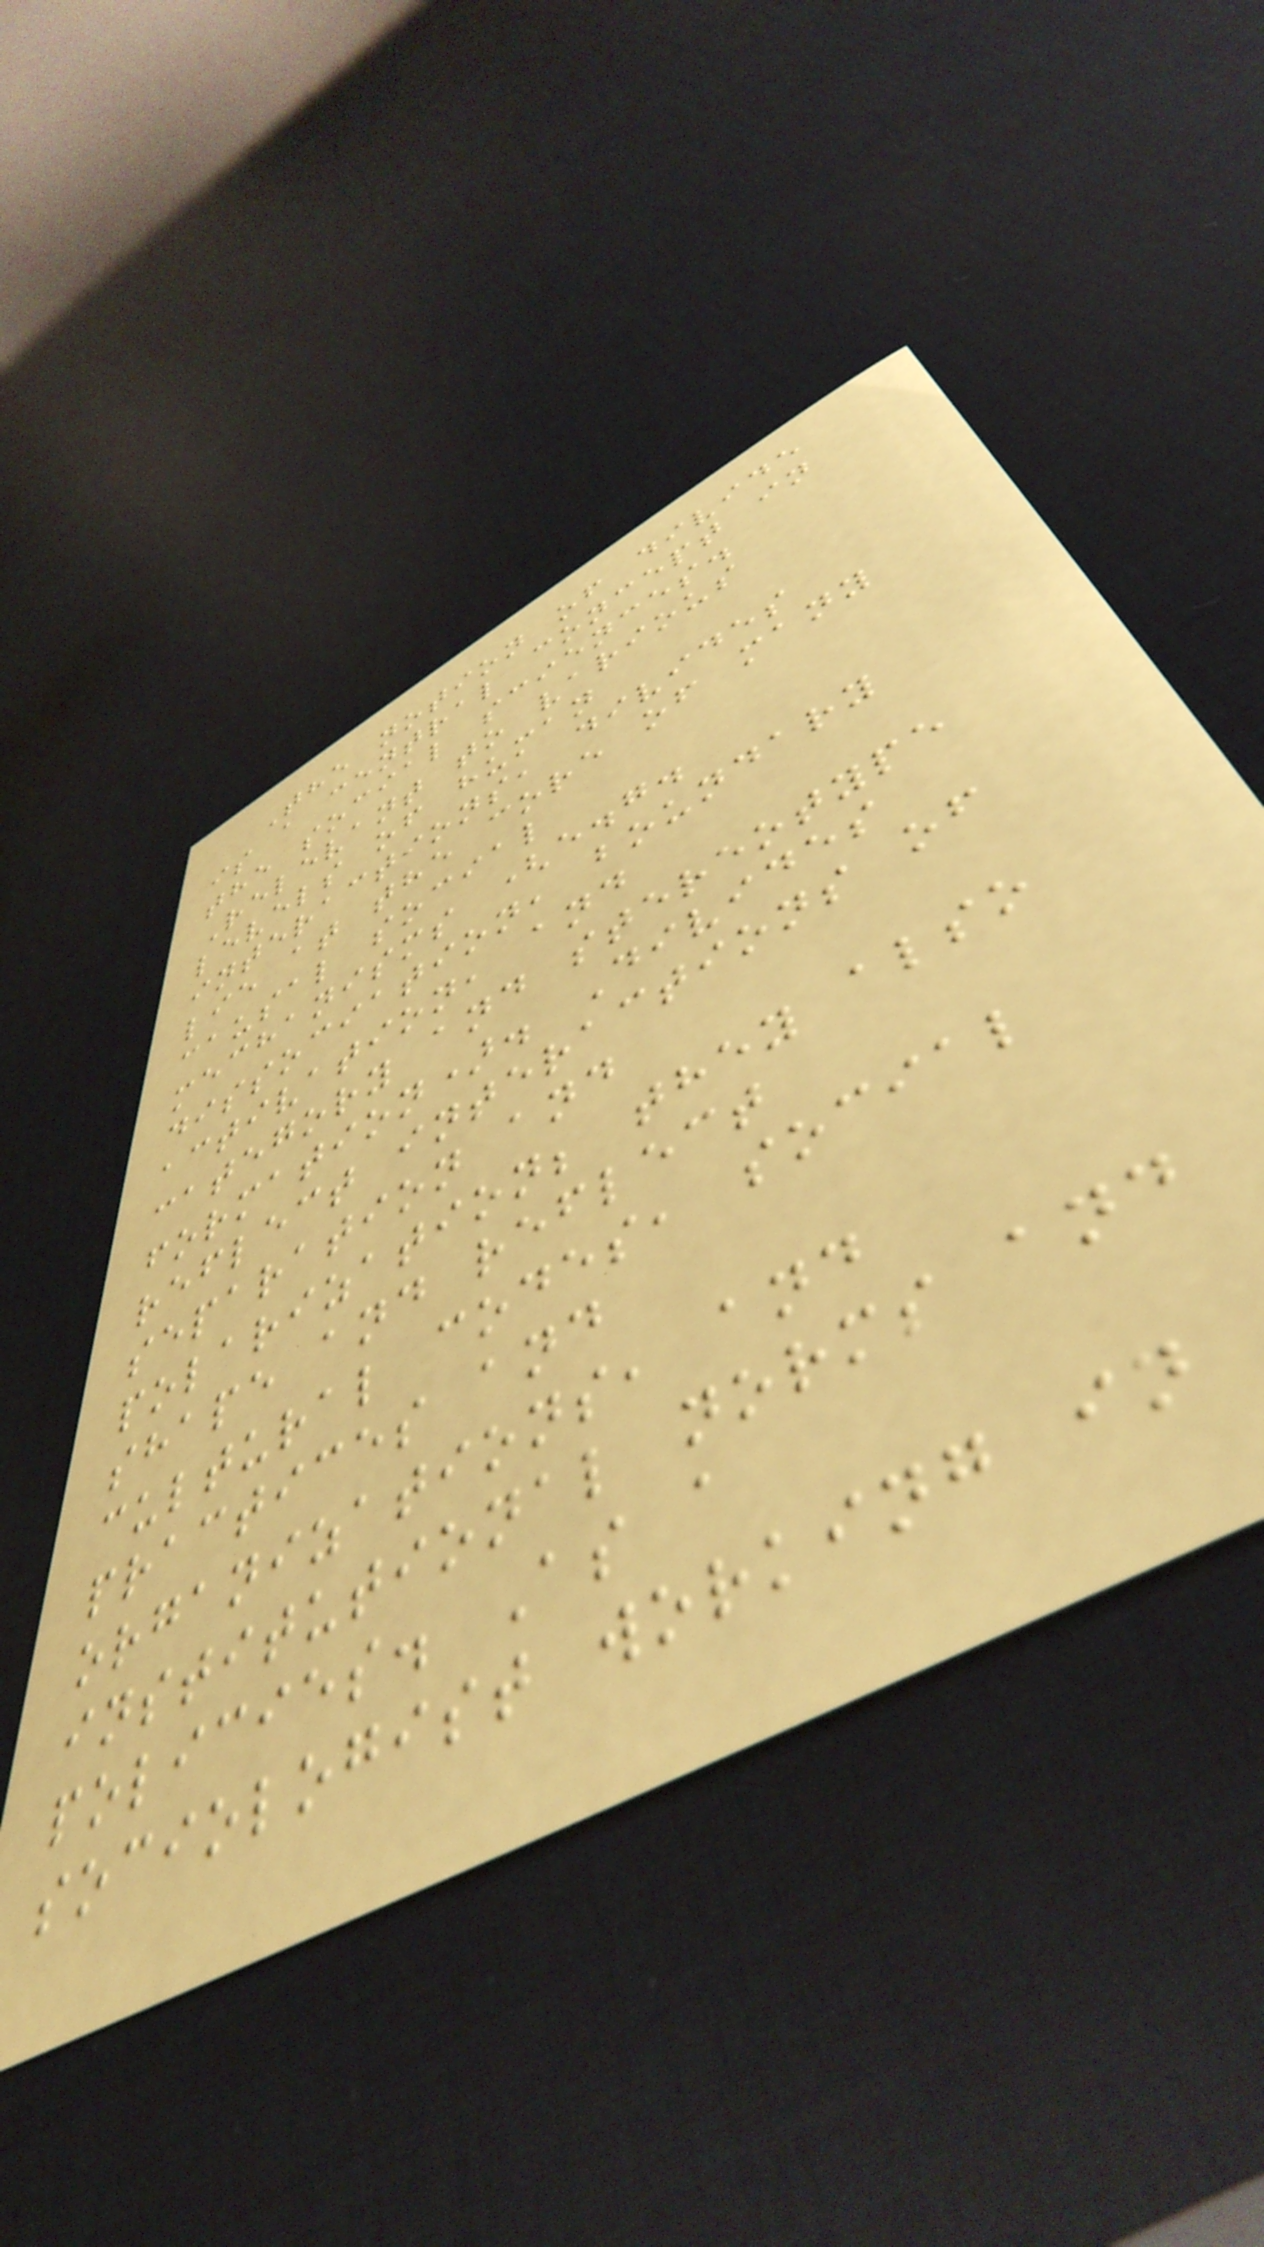The notion of divide
is a central concept in
the social sciences.
Relevant to various
levels of human
interactions, divides
lie at the core of many
causal social
mechanisms (e.g.
dissociation, boundary
activation, and
category and stereotype
formation). Divides
reflect interactions of
separation and
polarization; they also
shape and reflect
cultural codes, social
practices and
organizations, and
institutional norms and
policies. As a
sociologist working in
